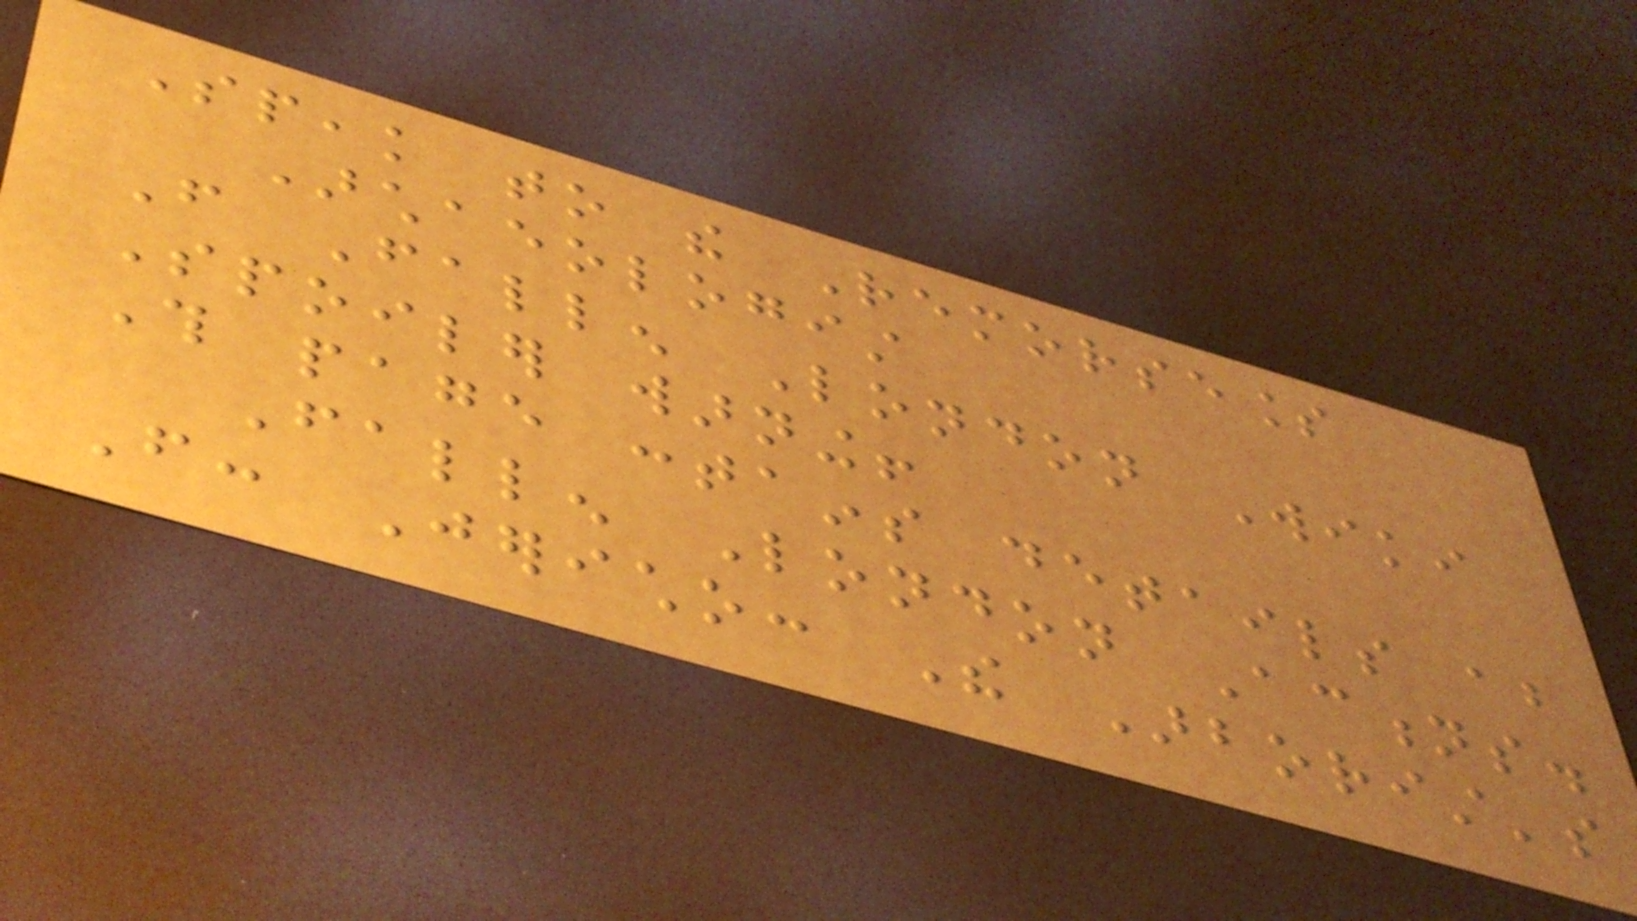Speak to the Remorseless
Archaeologist
From Fallen London Wiki
Spoiler warning!
This page contains details about
Fallen London Actions.
From: Jericho: The Arborist's
